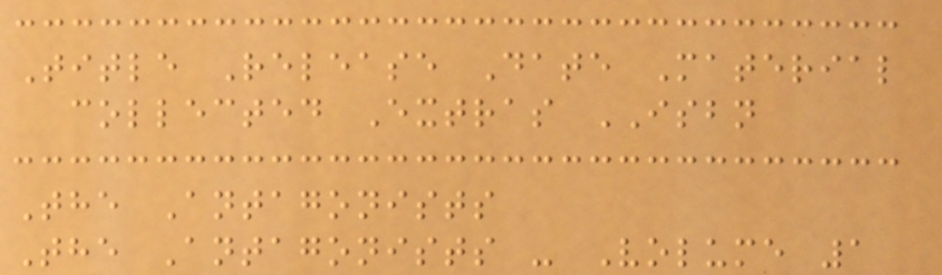Title Release Date Material
collected Extras ISBN
The Antagonists
The Antagonists - Volume 1
